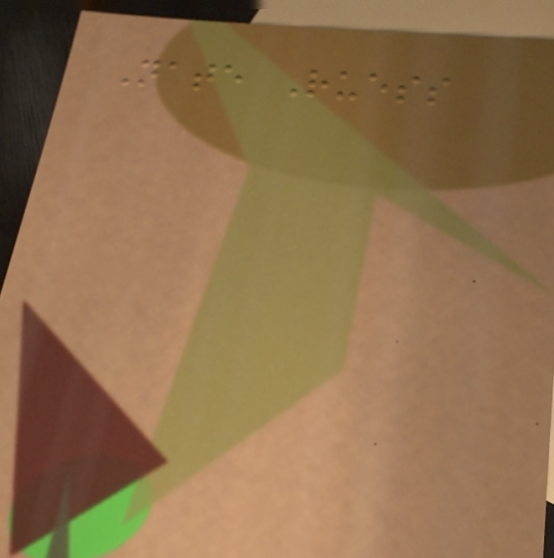Nate Ruess
